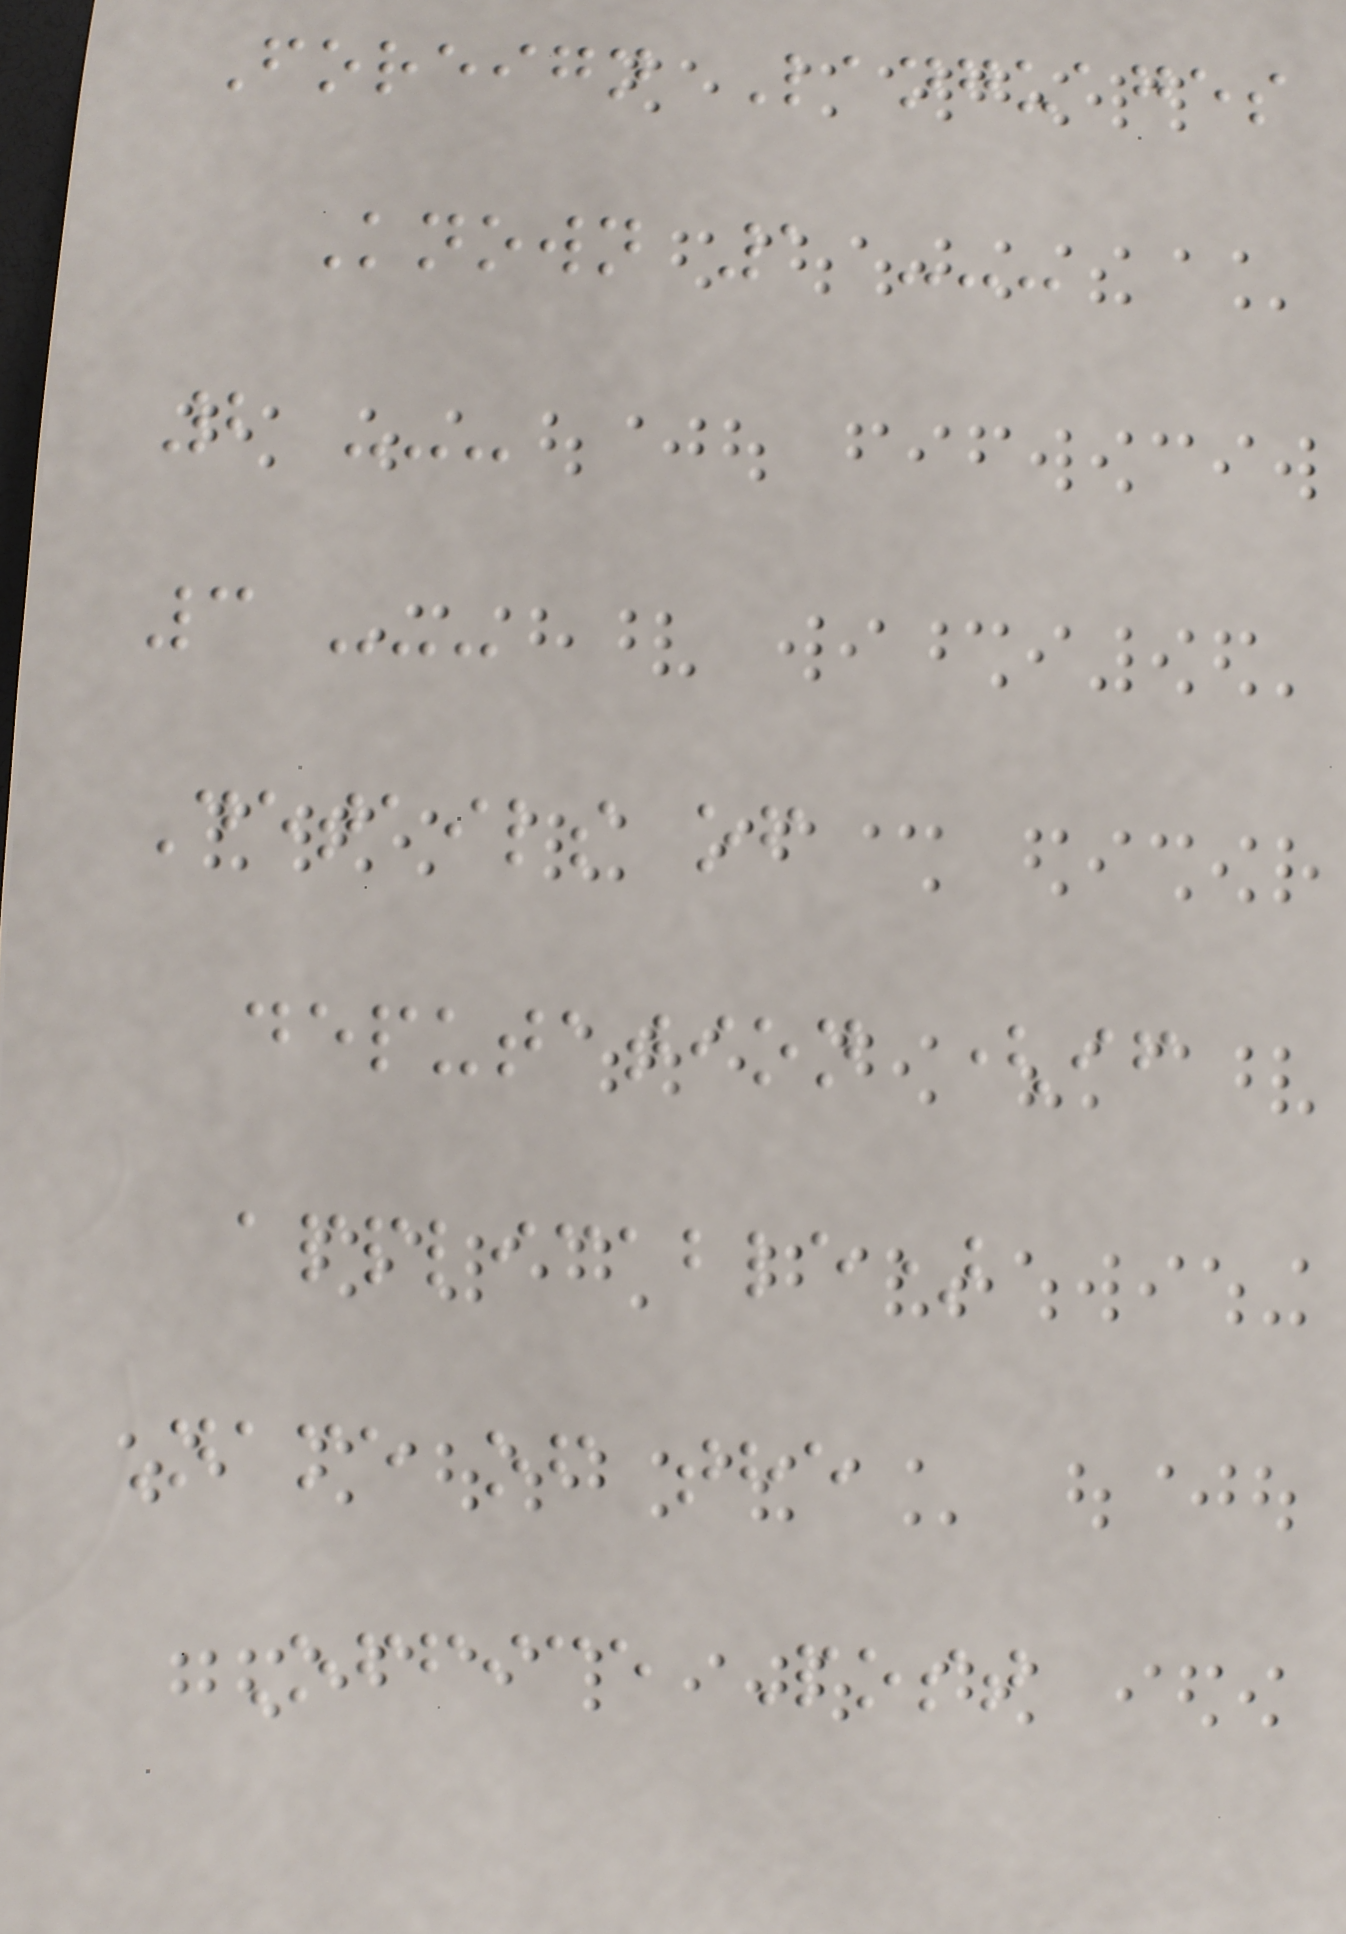Foreign Languages
Known 1 ---
2 ---
3 ---
Details of
deputation (if
applicable)
Name of the
Office Post
